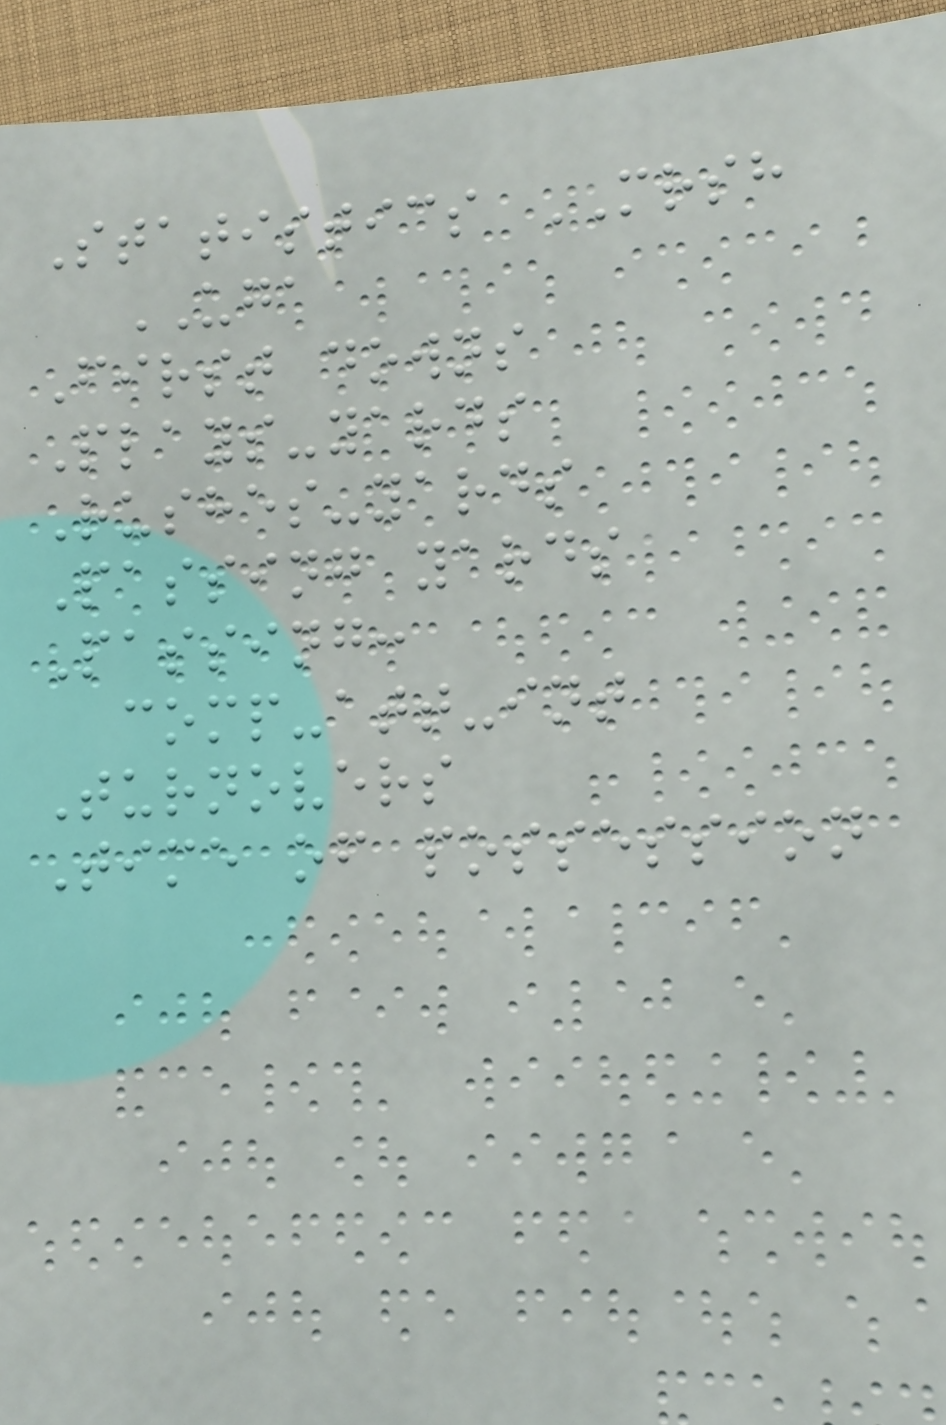Statistics MRSH
UGA
First downs
Plays-yards
Rushes-yards
Passing yards
Passing:
comp-att-int
Turnovers
Time of possession
